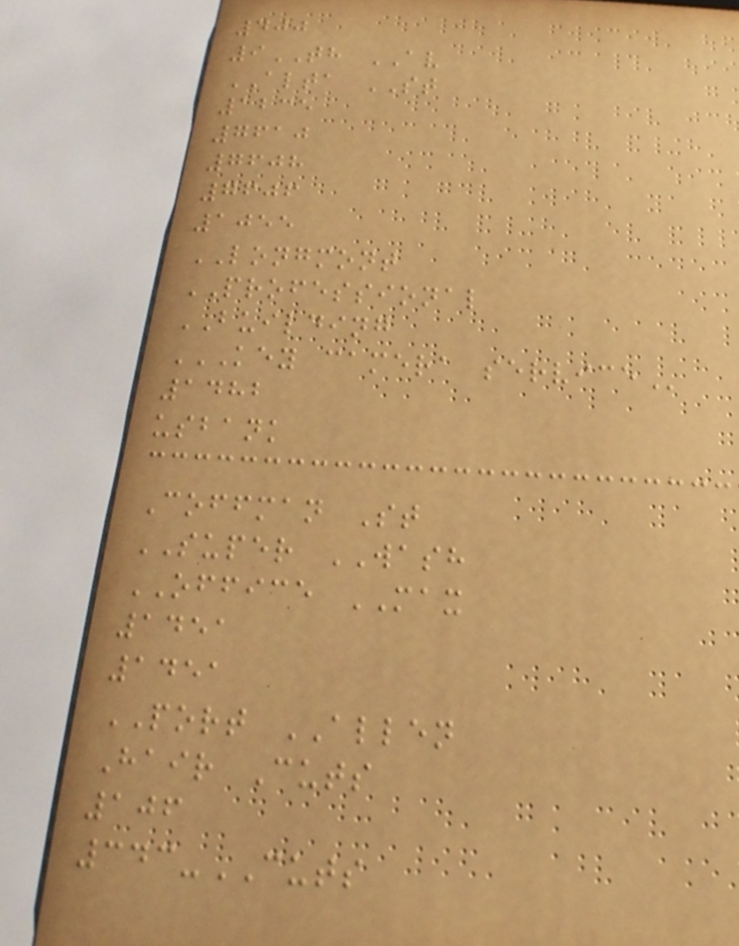400
9TH AV
ALTA ST
1235
7610
7608
7606
1055
LONGMONT
PROFESSIONAL
BUILDING
KEY CAMERA SERVICE
1482
usbank
Coffman St
SUPER WASH
OFFICE MAX
1451
1451
PORT ALLEN
Hair Cuts
106
343-CUTS
